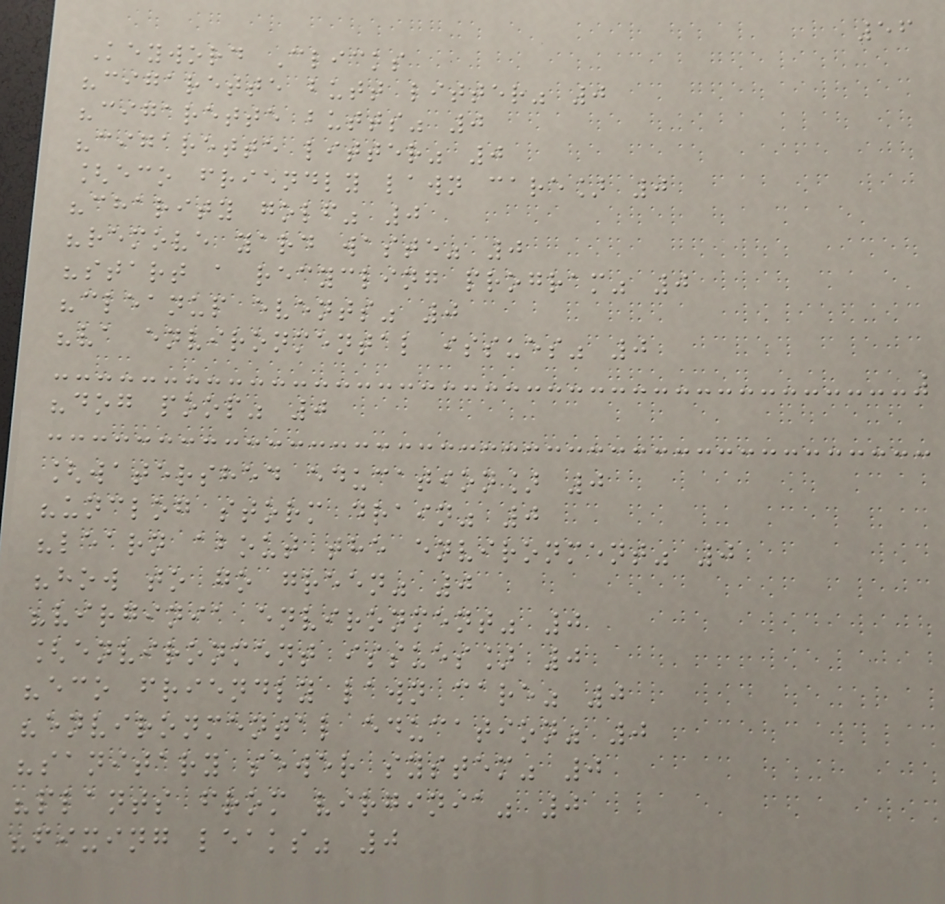56
Keyword Clicks
"cigarette butt litter" 0
"cigarette butts" 0
"cigarette litter" 0
[eco friendly lawn care] 0
"charity golf" 0
"remove yard waste" 0
"start a recycling program" 0
"cleanup events" 0
"va environmental issues" 0
"dog poop" 0
[watershed education] 0
"unclog storm drain" 0
"learn about the environment" 0
"how to go green" 0
"virginia environment" 0
[environment issues] 0
"eco friendly lawn care" 0
"environmental education" 0
"sanitary sewer system" 0
"plants from virginia" 0
"fixing leaks" 0
